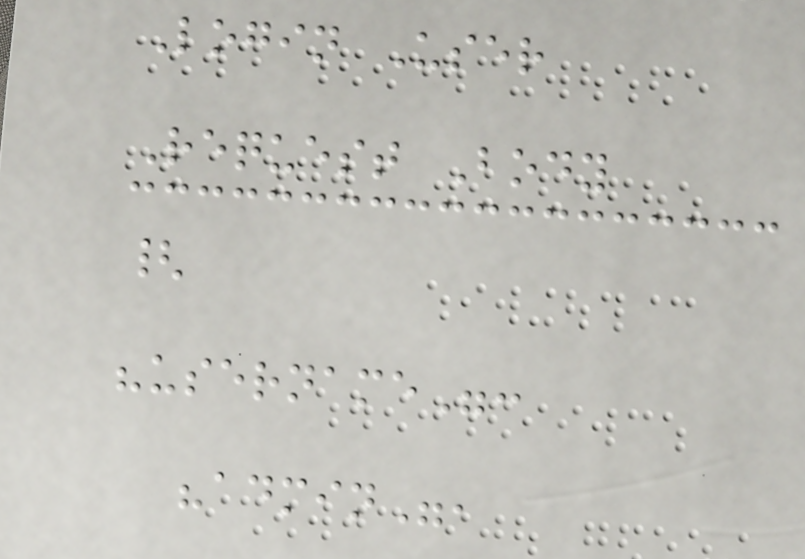Login User
Request Body
{
"username":
"admin",
